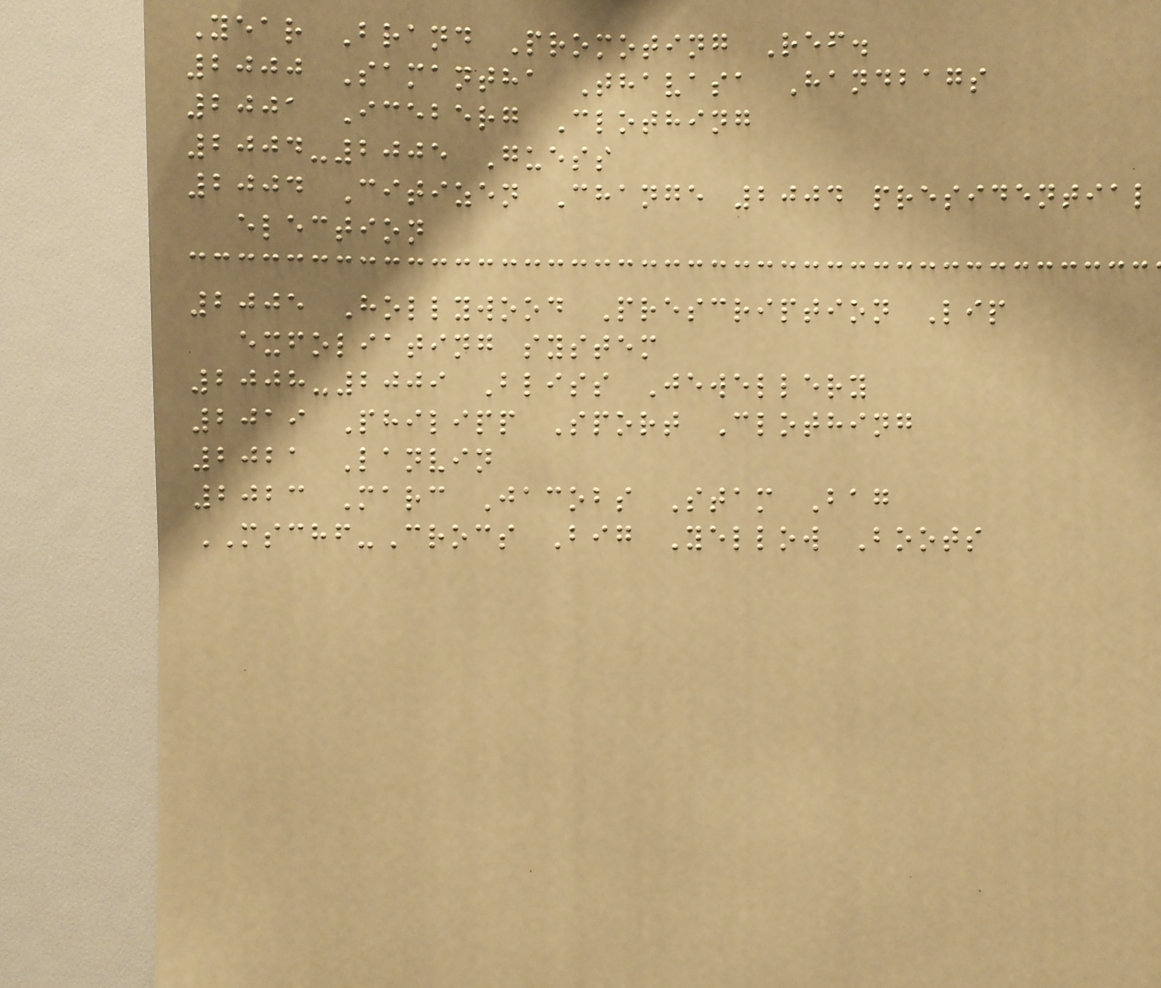Year Brand Promoting Ref.
2000 Samantha Thavasa Handbags
2001 Iceberg Clothing
2004-2005 Guess
2004 Citizen Change 2004 presidential
election
2005 Hollywood Prescription Lip
exfoliating system
2008-2009 Bliss Jewellery
2019 Philipp Sport Clothing
2021 Lanvin
2023 Marc Jacobs Stam Bag
MSCHF-Crocs Big Yellow Boots
